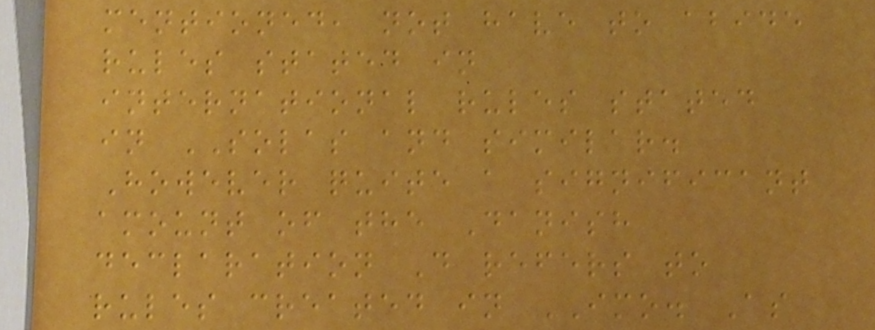mentioned, not have to abide
rules stated in
international rules stated
in SOLAS and similar.
However quite a significant
amount of the Danish
declaration D refers to
rules created in IMO. As
